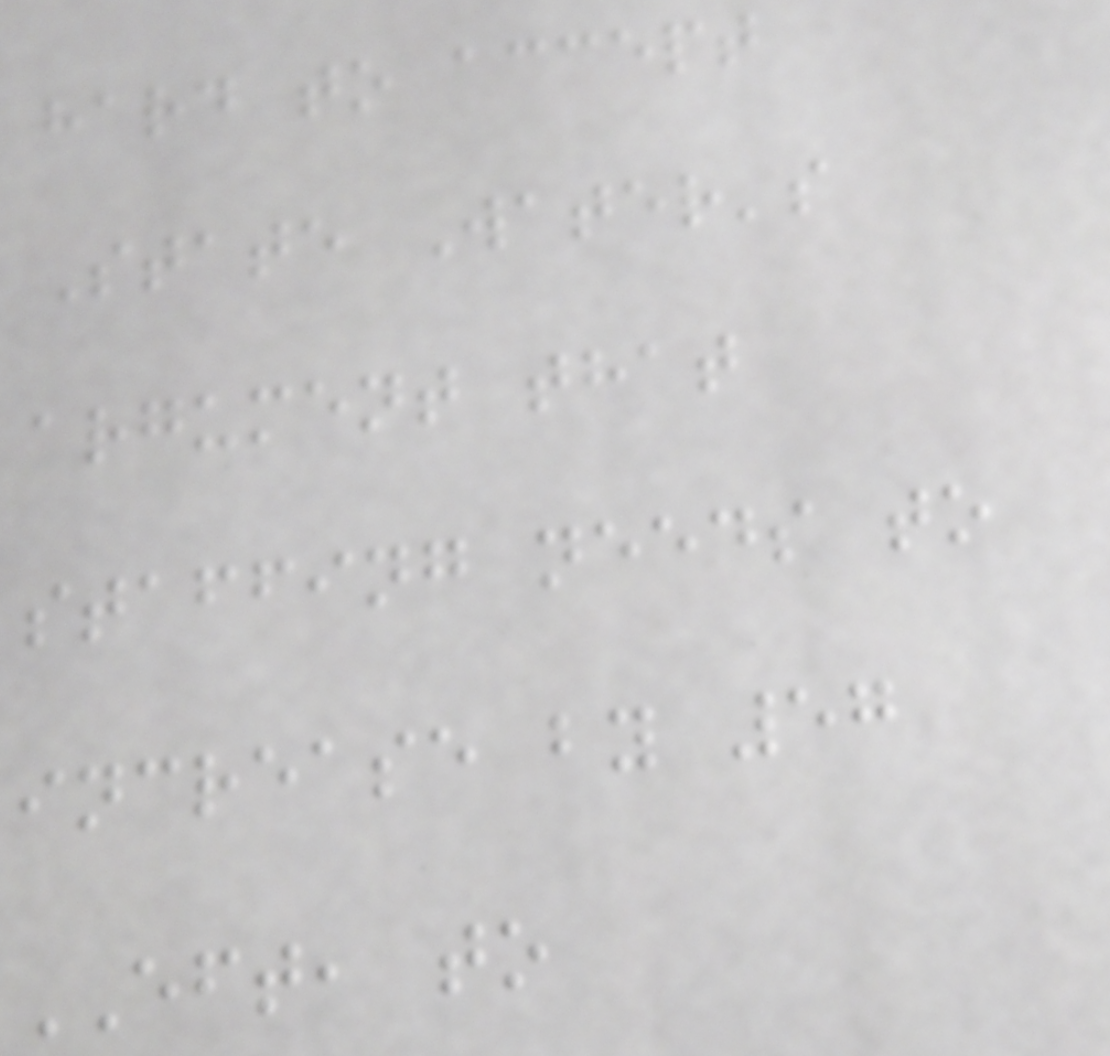hard to accept
State Water's
argument that
staffing needs to
increase by 57
EFT, to
